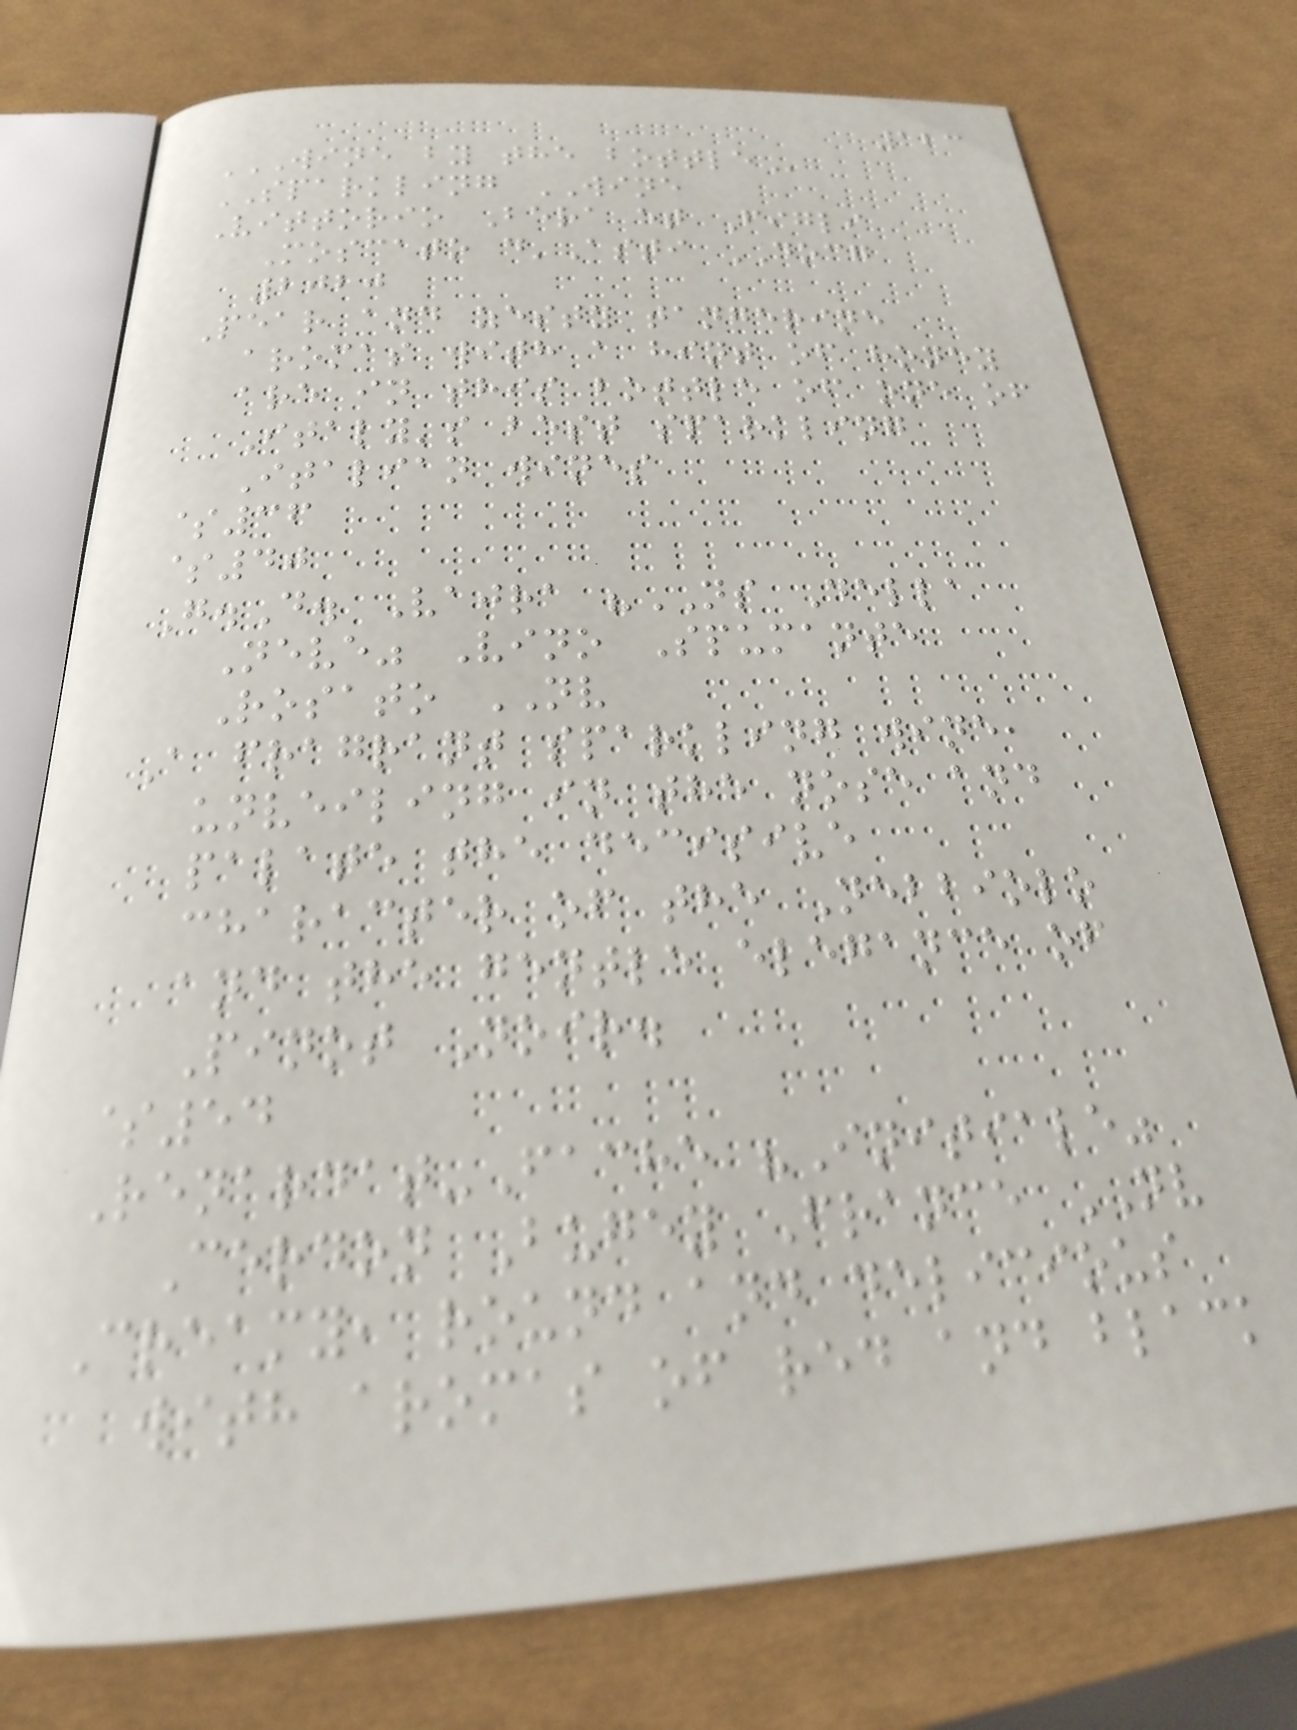123
WINE BY THE BOTTLE
SPARKLING WINE
Vittorio Bera et Figli
Moscato d'Asti DOCG
2020
Pear and zesty tangerine
aromas with a hint of honey
are in this bottle of one of
Italy's best sparkling
Italian wines
$36
$40
G.D. Vajra "NS Della
Neve" Vino Spumante
Rosato NV
A fragrant sparkling wine,
unveiling in the nose and
palate the decisive
character of the Nebbiolo
and the gentle elegance of
Pinot Noir.
$54
Renardat-Fache "Initiale"
Cerdon Bugey France NV
Creamy, round and delicious
with aromas of red and black
